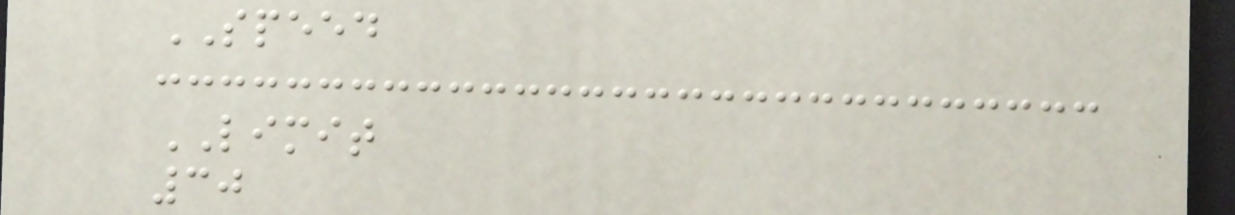SPEED
LIMIT
30
